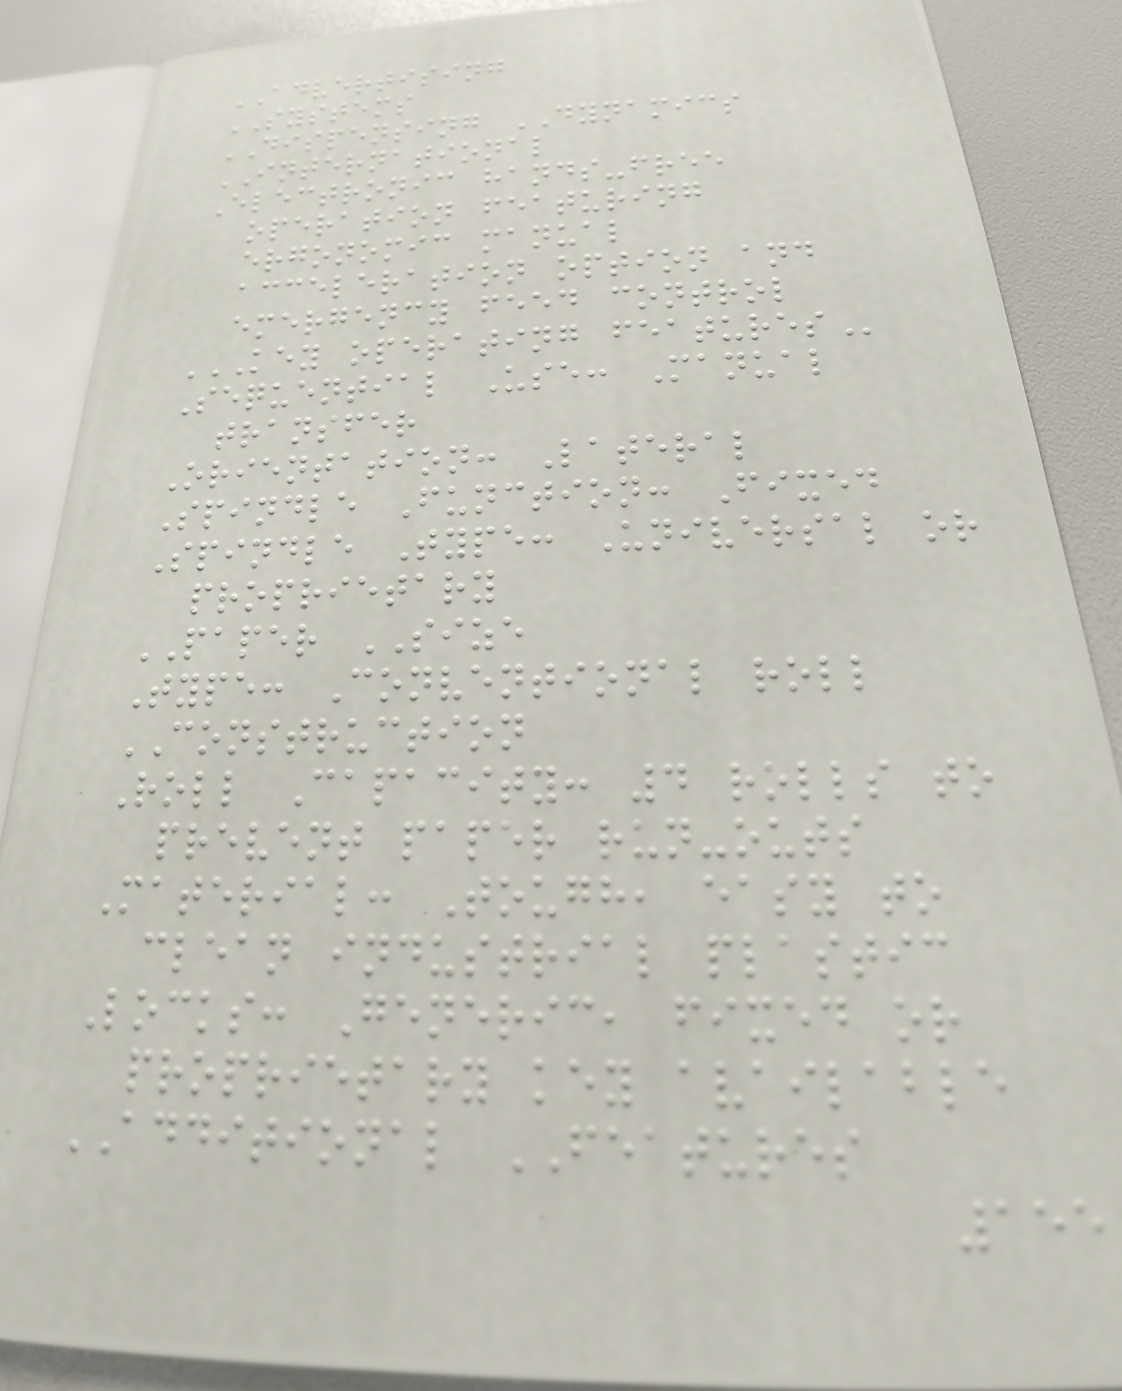ADVERTISING
SYSTEMS
DISPENSING DYNAMICS
INTERNATIONAL
Electronic hands-free
operation featuring
ergonomic manual
acceleration option and
emergency feed control
KEY OPERATING FEATURES
Sequential Use: Manual
transfer
Orientation: Lateral
Spindle Function: Fixed
Spindle Type: Universal or
proprietary
PAPER SIZE
Type: Conventional roll
CONSTRUCTION
Roll Capacity: 4 rolls to
prevent paper run-outs
Material: Tough, easy to
clean industrial plastic
Locks: Generic, fixed or
proprietary key available
ADDITIONAL FEATURES
155
